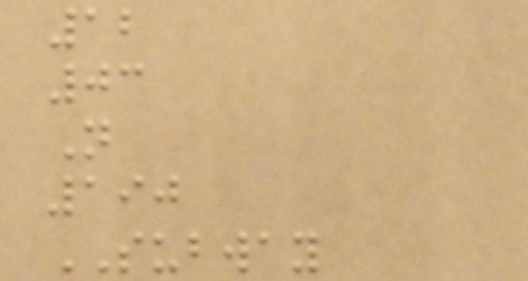12
03
N
190
SUBWAY
